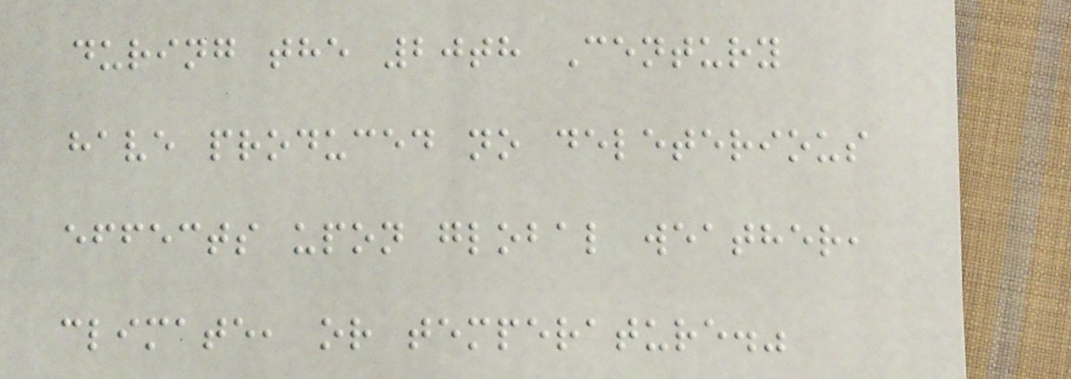during the 20th Century
have produced no deleterious
effects upon global weather,
climate, or temperature."
